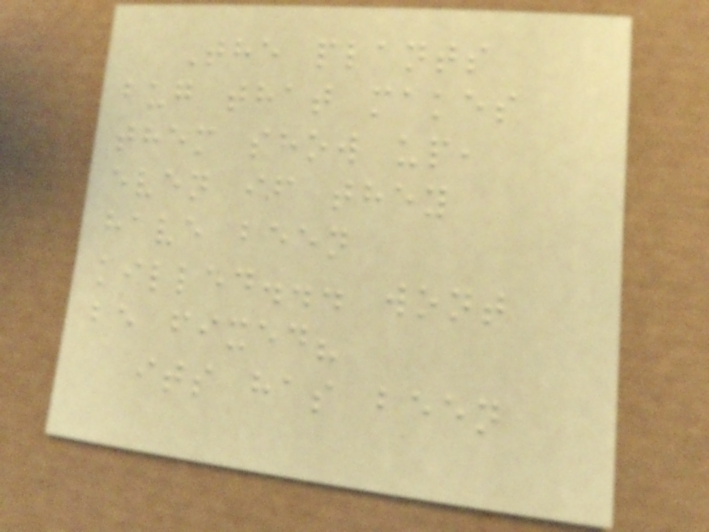The plants
bug that makes
them show up,
even if they
have been
killed... wont
be fixed?
its has been
